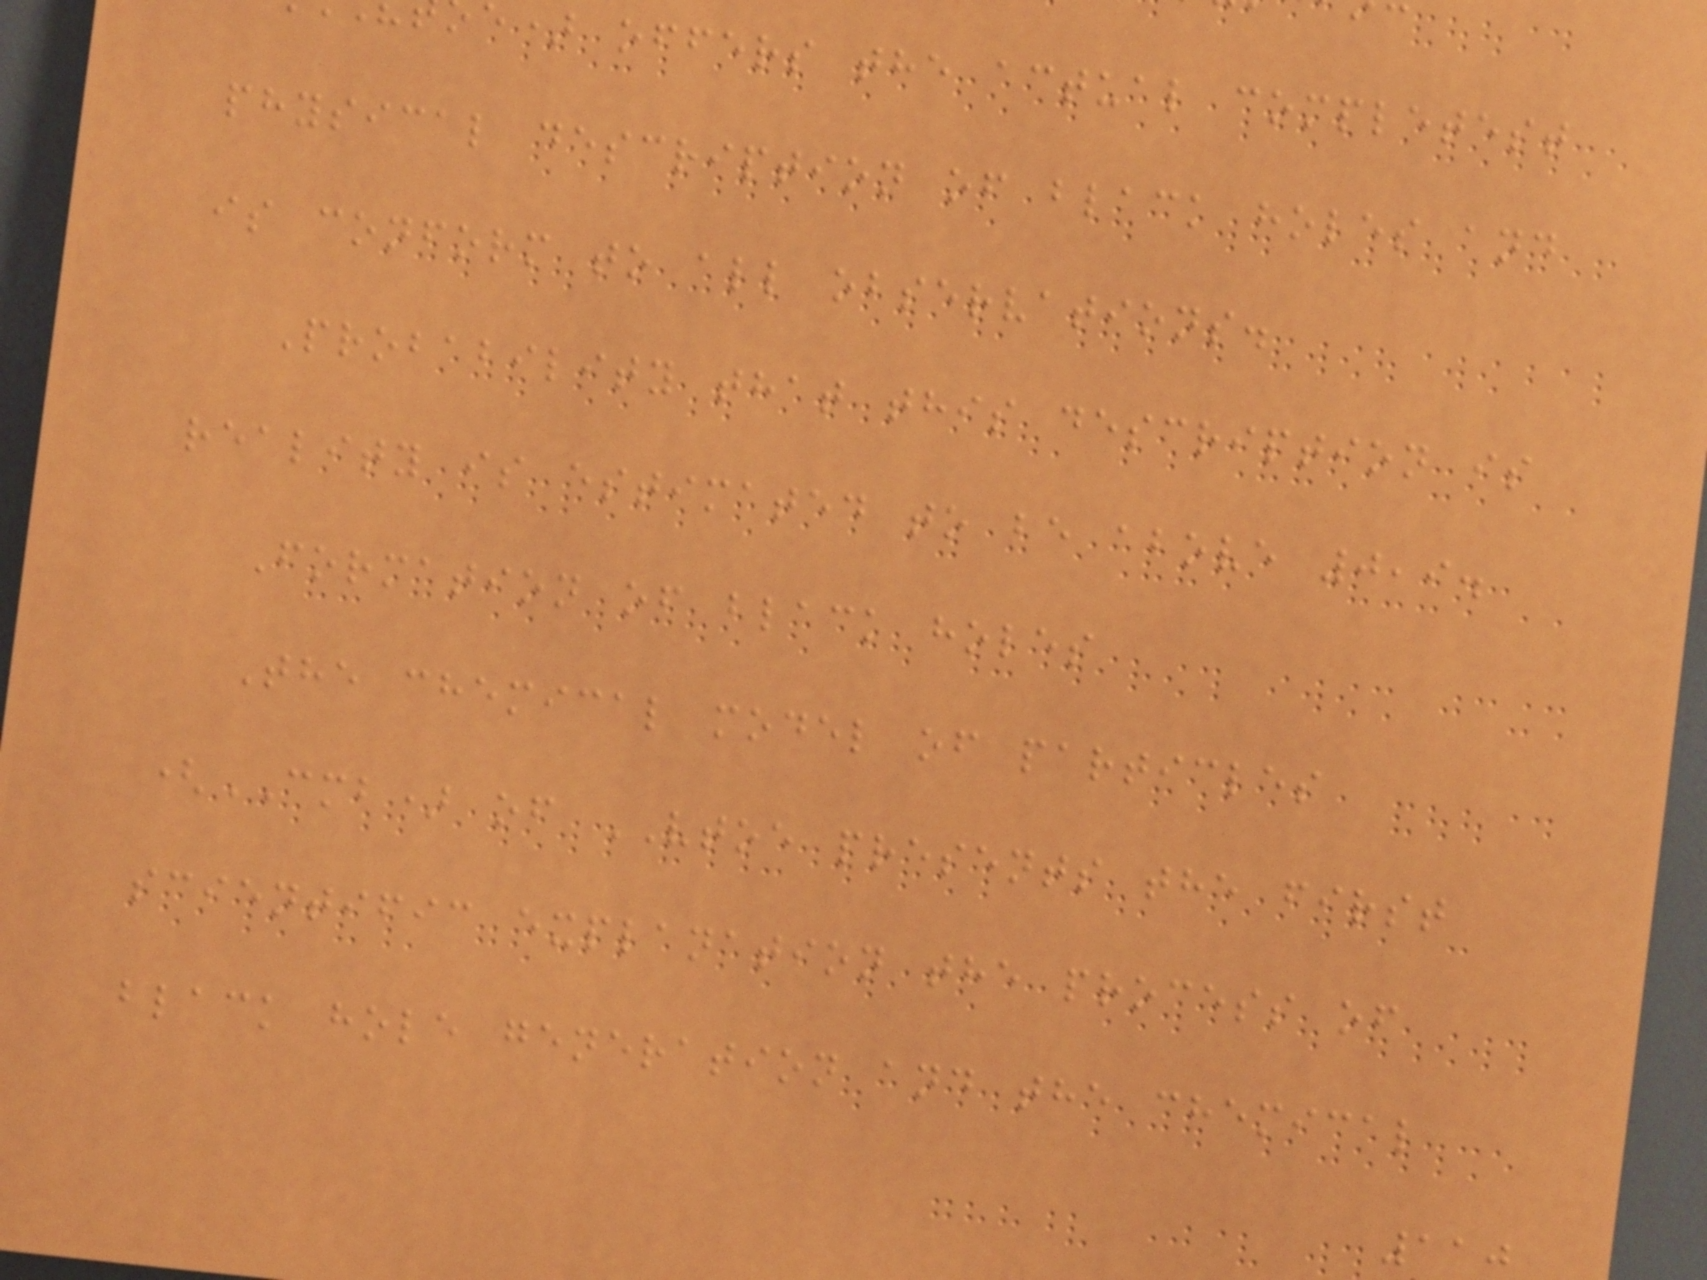e) offers the actual completest
physical description of black holes and
is conform to all observations.
Probability that this description is
reality is estimated to be above 0,9.
Formation of black holes
The chemical model of particles
(CMB) of VTOE presents the first
scientific explanation the process of
black hole generation and the chemical
110
